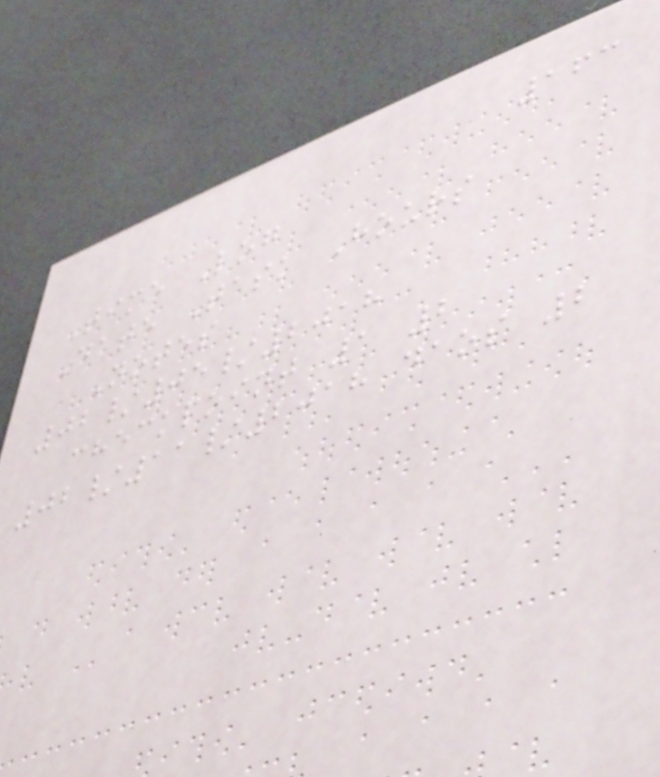163
Time Log
Date Task Hours
Notes
02/05/2018
checkpoint 1 2
02/11/2018 daos 2
